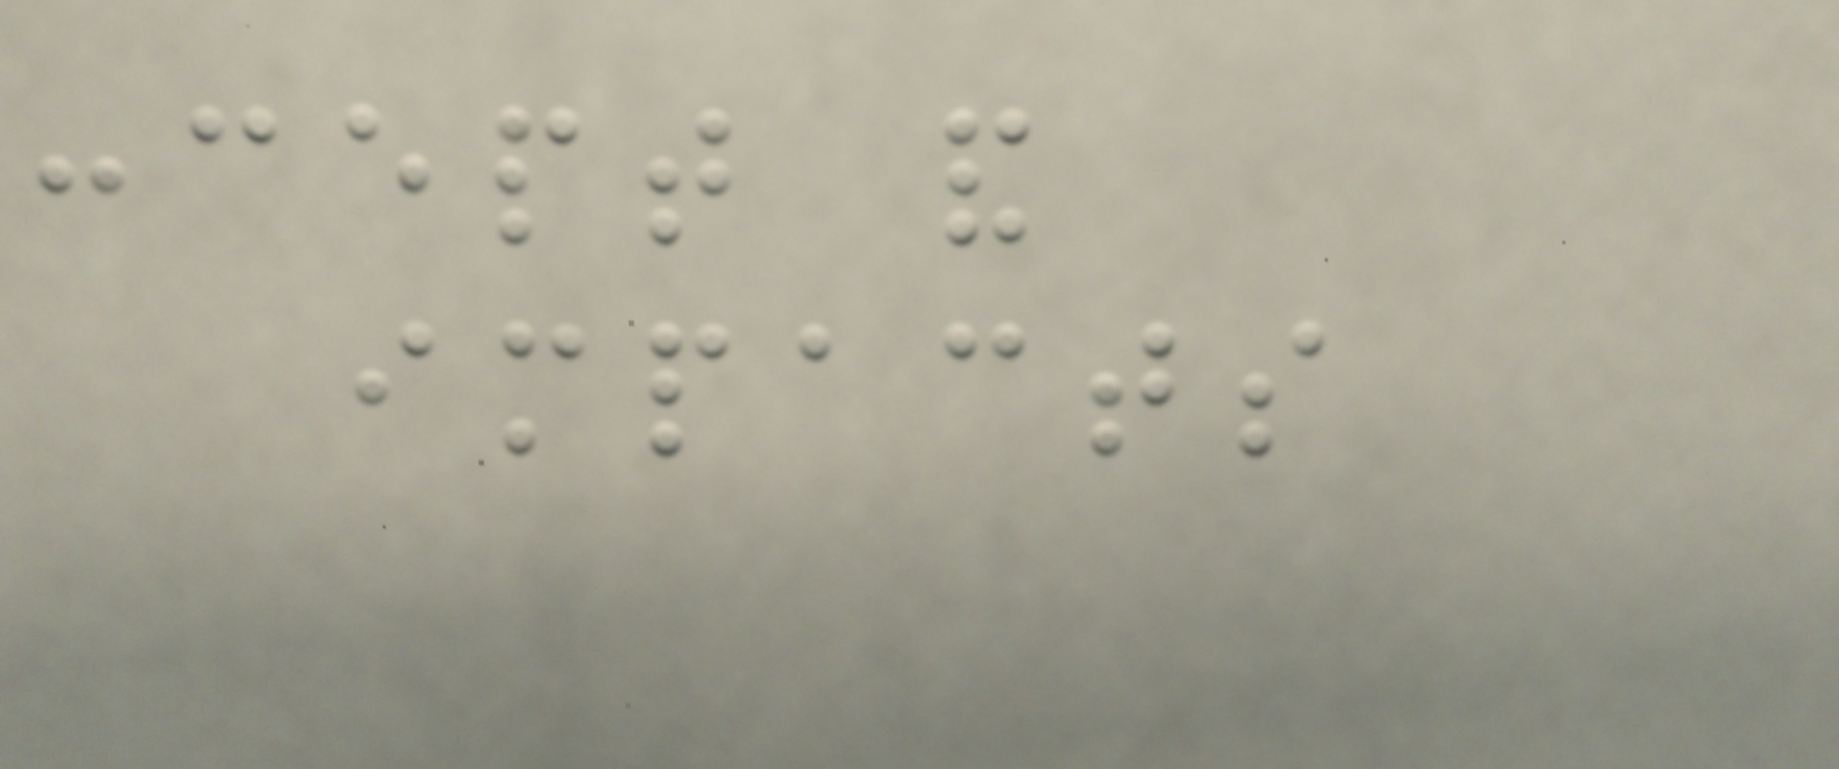concept and
impacts
